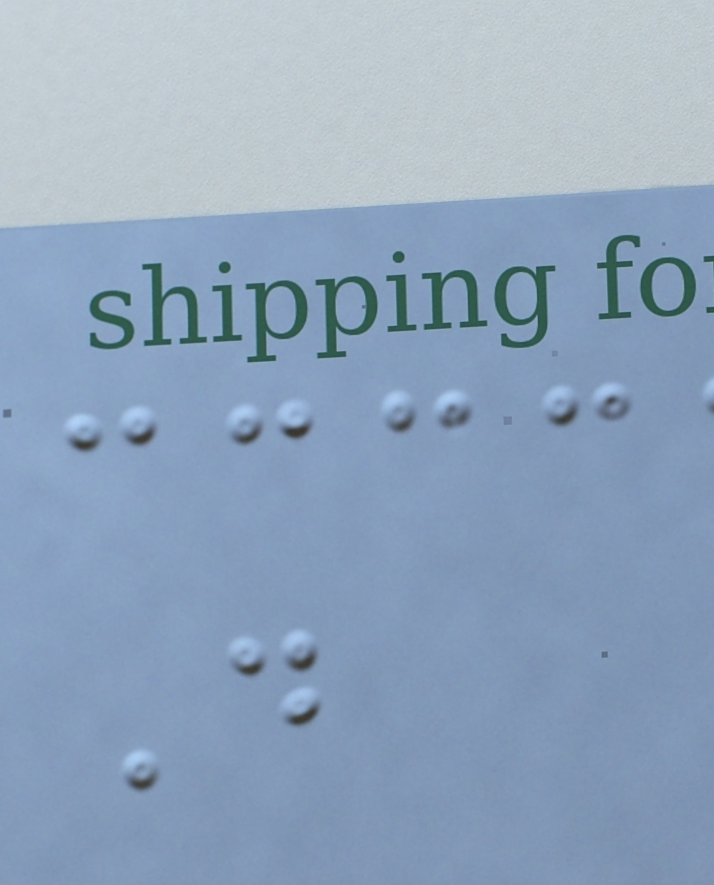Do
